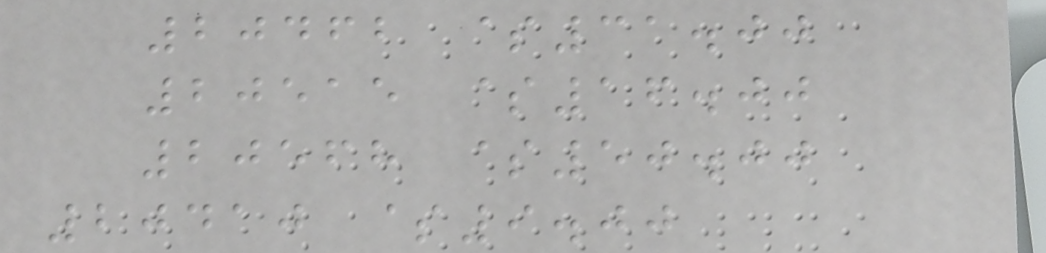20462 $31.00
20515 $16.00
20568 $50.00
20410 $9.00
